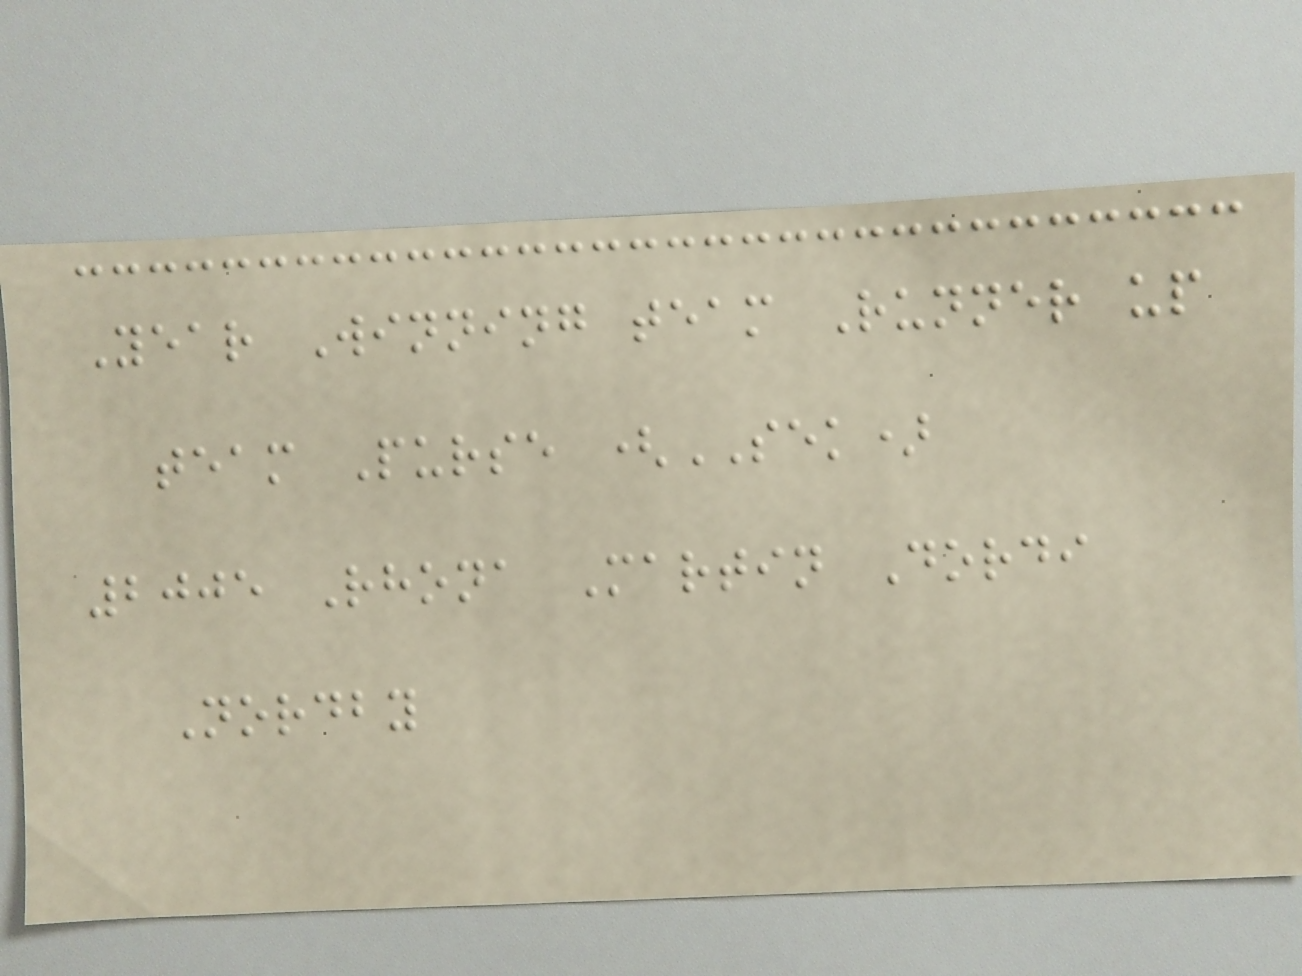Year Winning team Runner up
team Purse (SEK)
2005 Rhona Martin Dordi
Nordby
